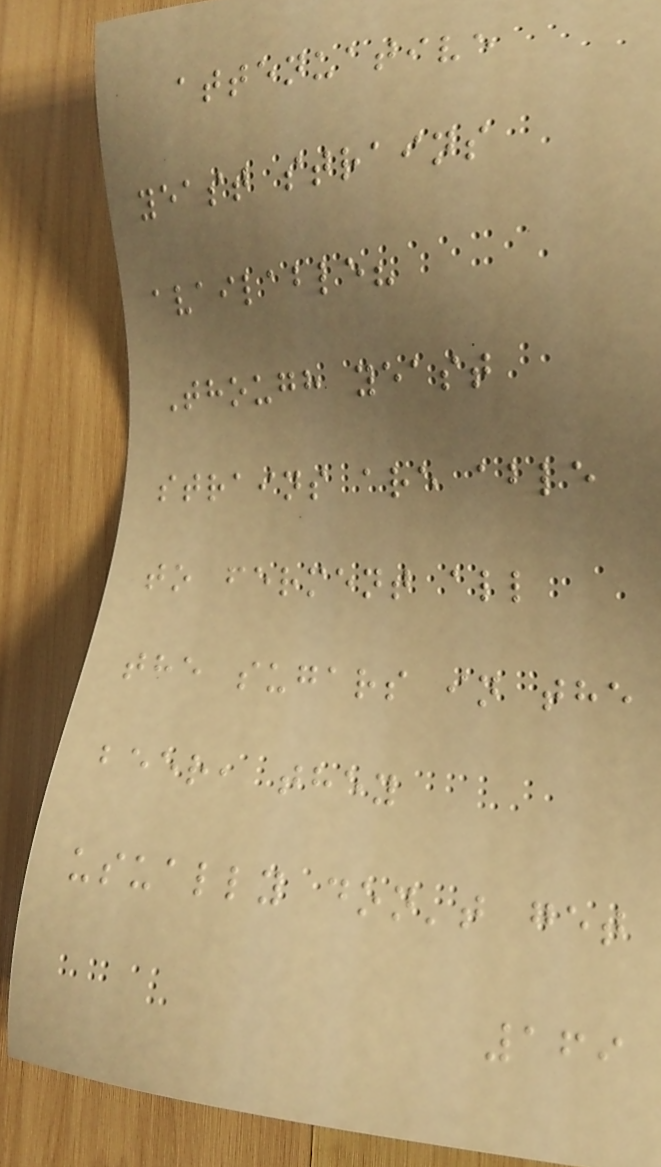attenuative
yeast strains
available?
Though yeast
strains are able
to ferment all
the sugars in the
beer, they
usually don't get
169
